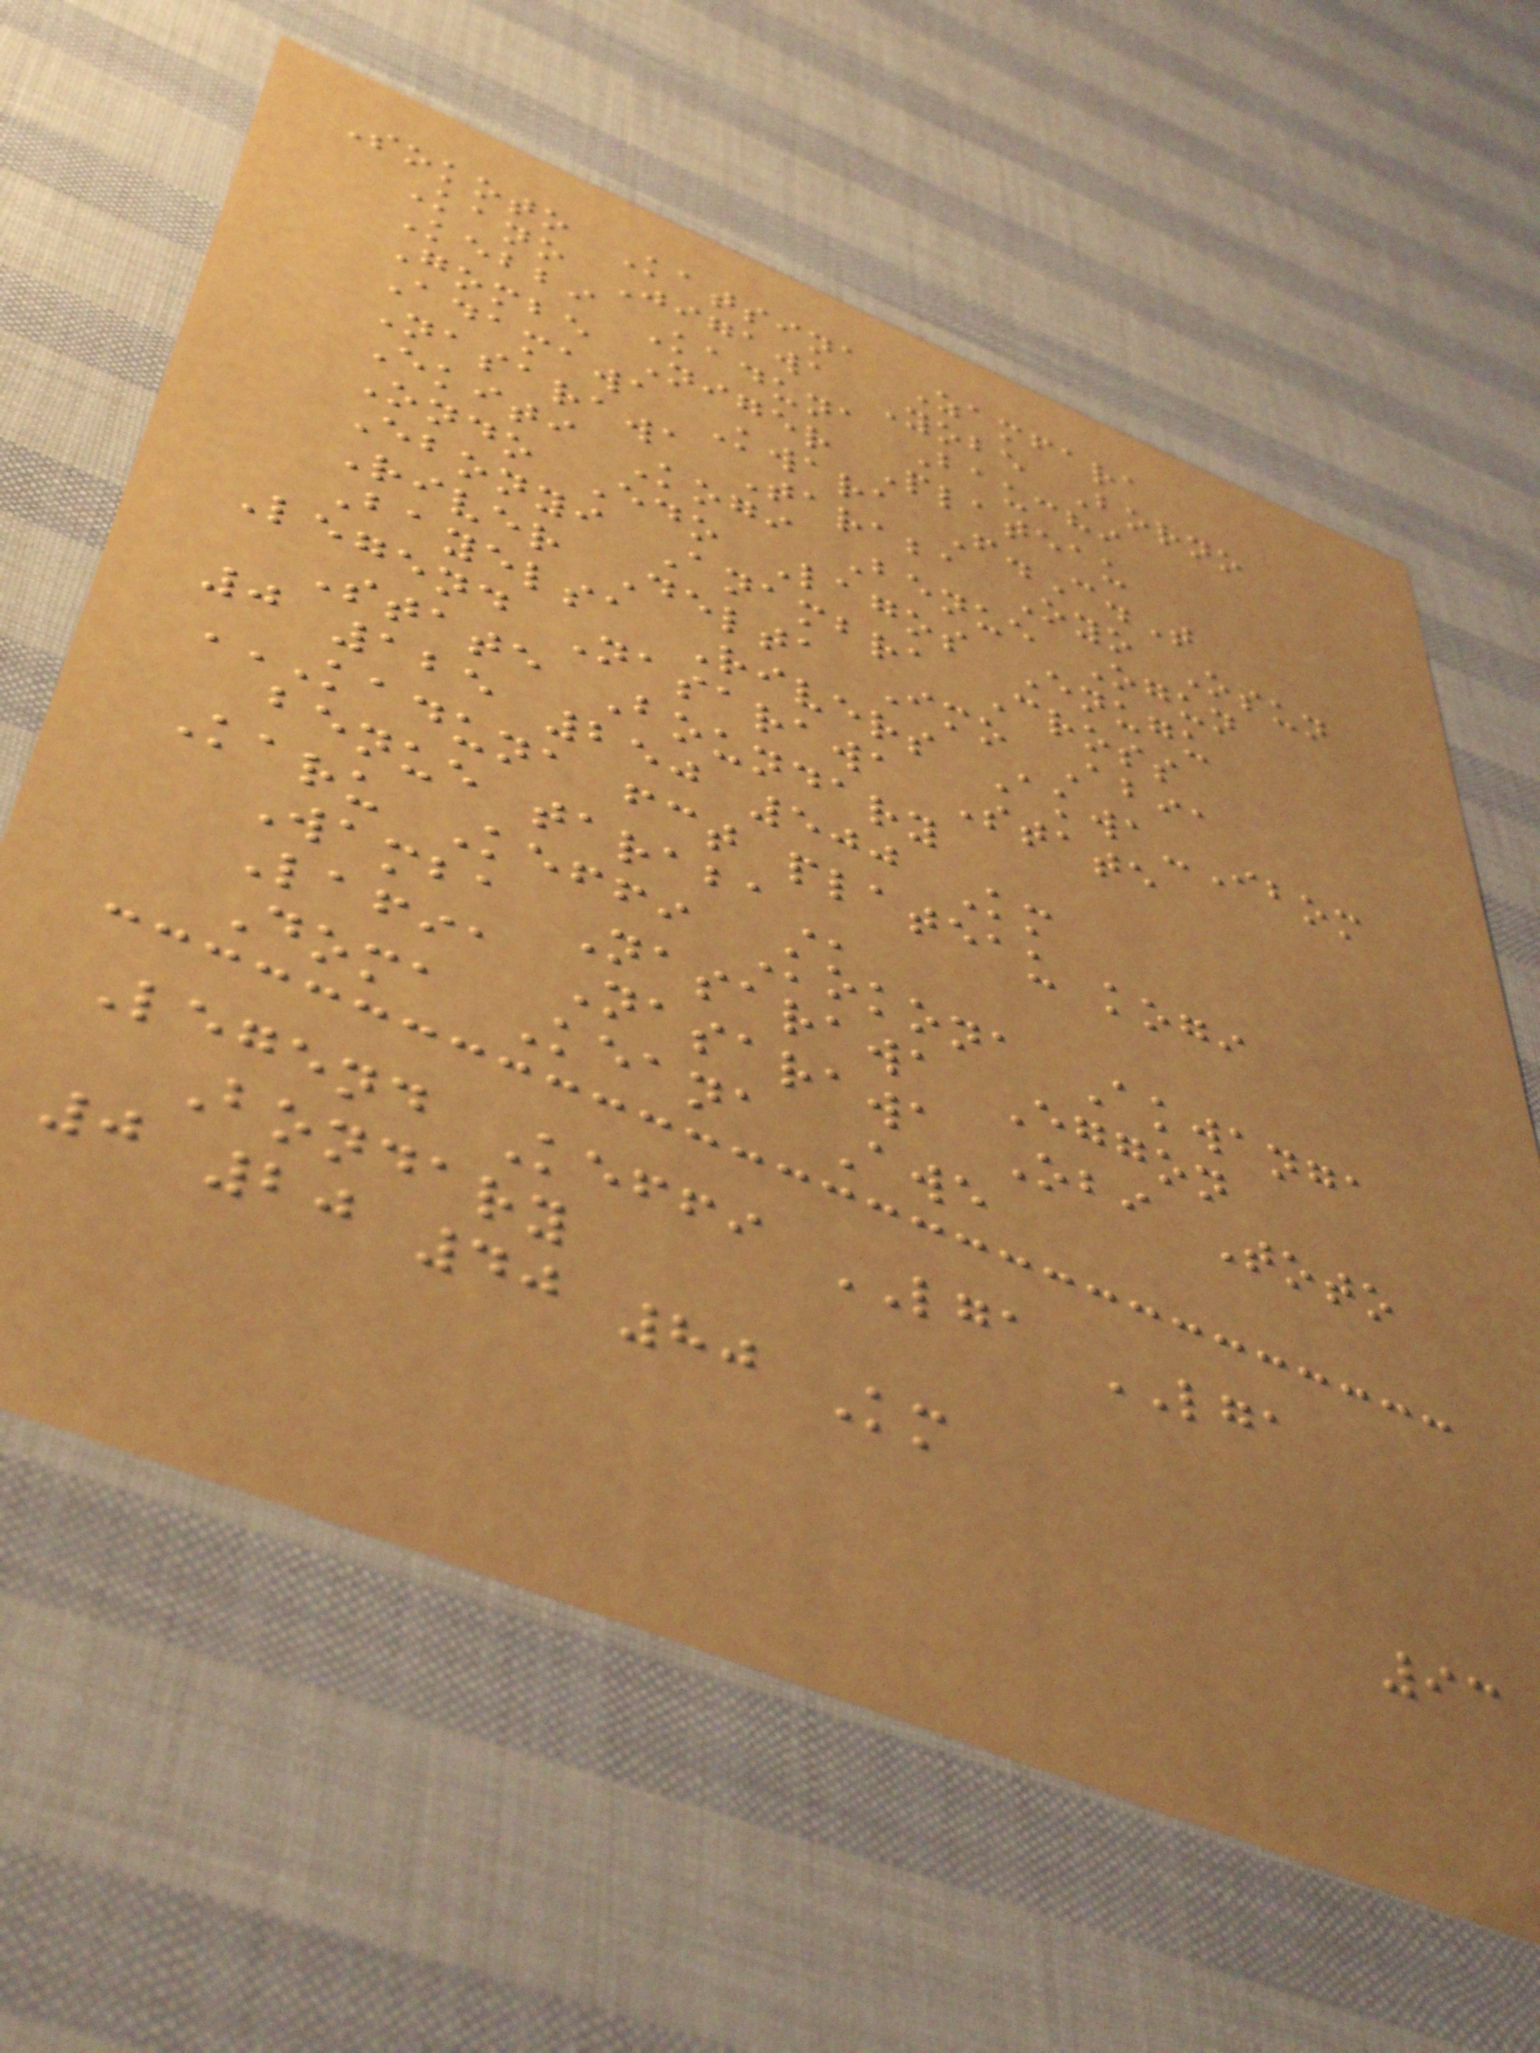Sokoto Katsina Zamfara
Kano Jigawa Yobe Borno
Kebbi Kaduna Bauchi
Gombe Niger Plateau
Adamawa Kwara F.C.T
Nasarawa Taraba Oyo Osun
Ekiti Kogi Benue Ogun
Ondo Edo Lagos Enugu
Ebonyi Anambra Cross
River Delta Imo Abia
Bayelsa Rivers Akwa-Ibom
Legend Nasarawa State
State Boundary
0 125 250 500 Km
KADUNA FCT PLATEAU KOGI
BENUE TARABA
Karu Keffi Kokona Akwanga
Wamba Nasarawa Eggon
Lafia Nasarawa Obi Toto
Doma Keana Awe
Legend Keffi LGA LGA
Bondary
0 20 40 80 Km
93
